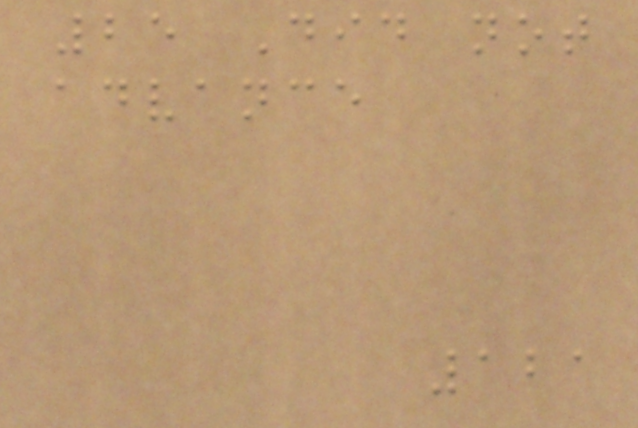25 Did not
advance
121
